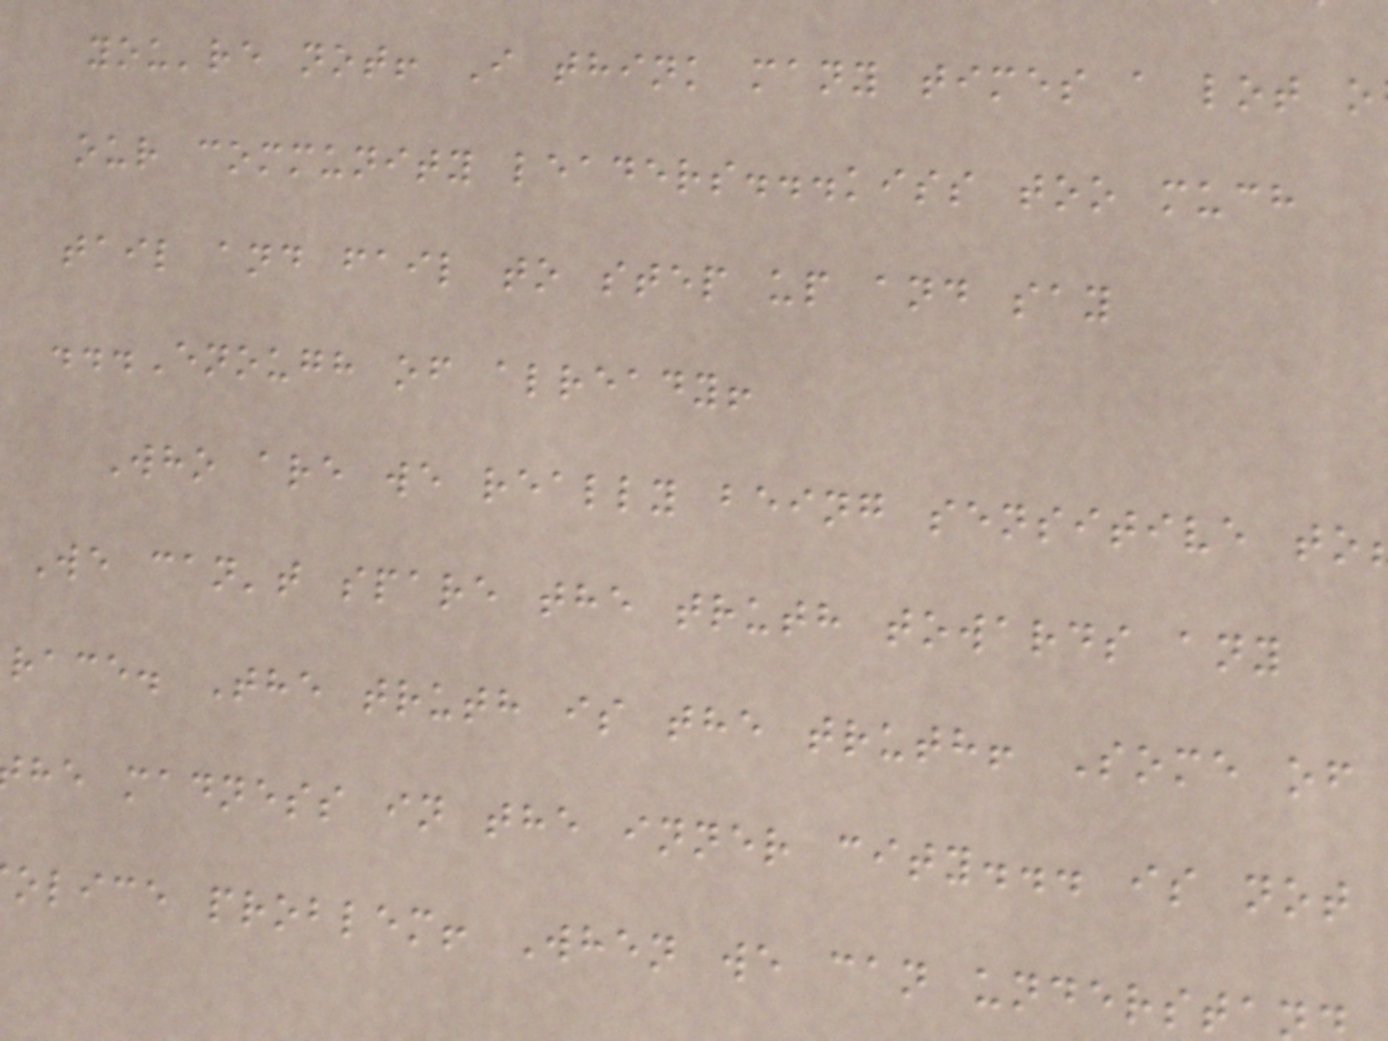you're not! I think many times a lot o
our community leaders...kiss too much
tail and fail to step up and say
...Enough of already!
Who are we really being sensitive to
We can't spare the truth towards any
race. The truth is the truth! Some of
he madness in the inner city... is not
olice problem! When we can understa
